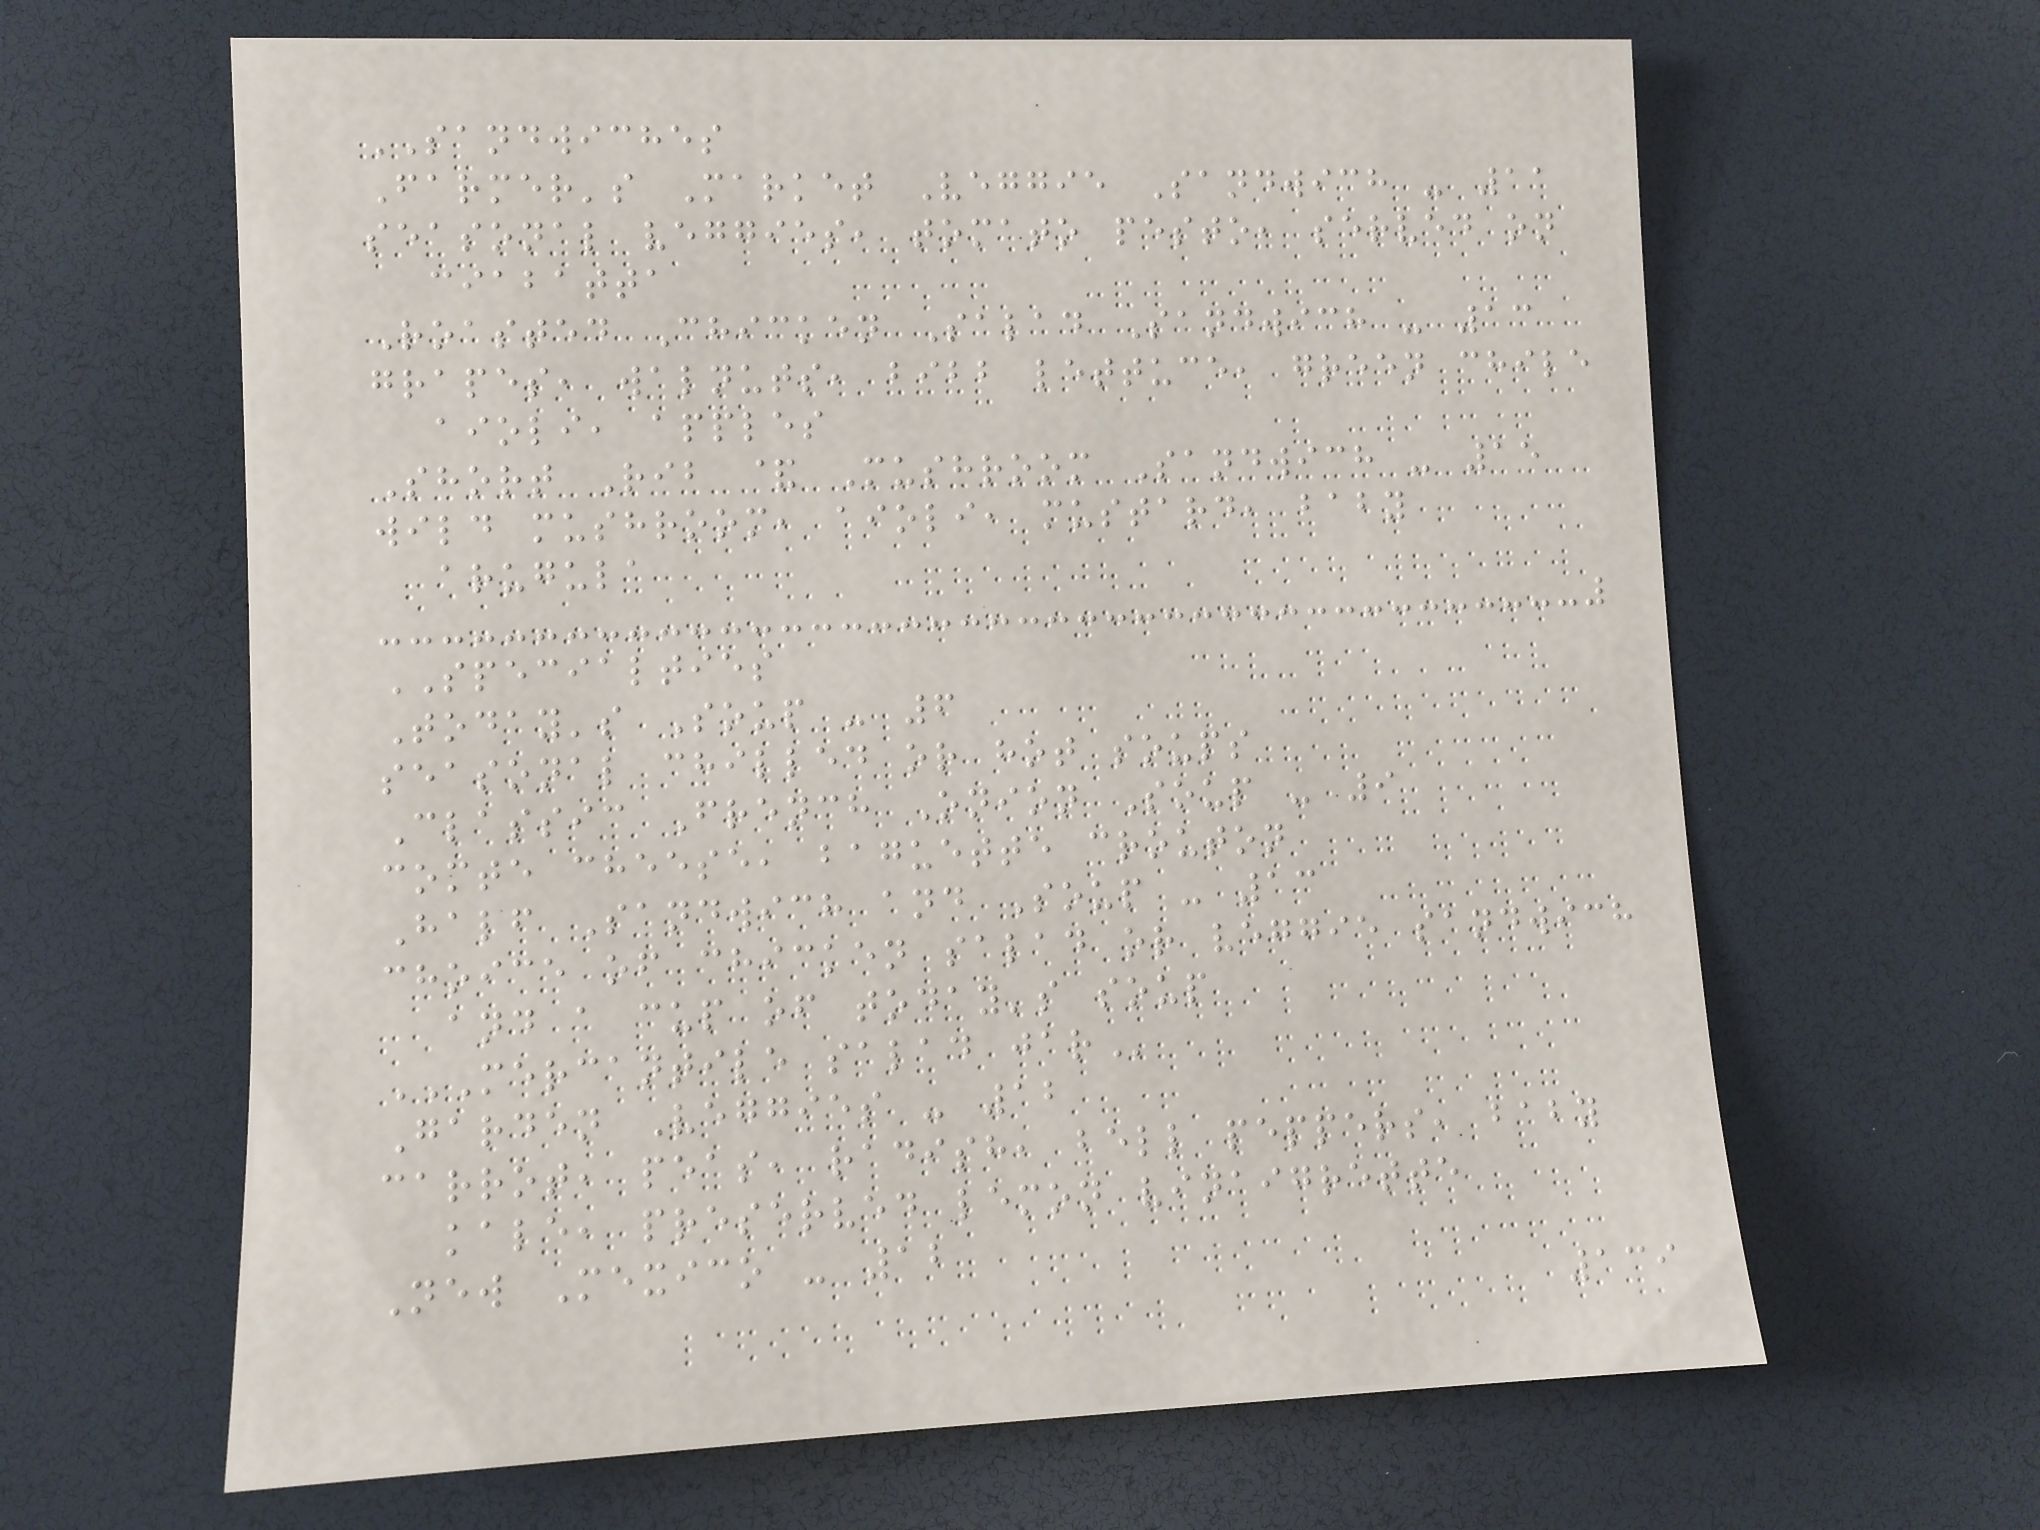SANDWICHES
Farmer's Market Veggie Sandwich - 11
seasonal veggies, tomato pesto, served on
ciabatta
Roasted Chicken Salad Sandwich - 13
grapes, walnuts, bibb lettuce, green chile
aioli, apples
Short Rib & Mushroom Sandwich - 15
wild mushroom, aioli, mustard, baby
arugula
SPECIALTIES
Today's Soup - 6
seasonal chilled or hot soups
Classic French Onion Soup - 9
comte cheese, baguette crouton
Half Sandwich and Soup - 13
choice of chicken salad or veggie sandwich
and a cup of today's soup
MERCANTILE SALAD JAR
Garden Veggies - 12
carrot, peas, radish, bell peppers, baby
kale, preserved lemon vinaigrette
New Mexico - 12
139
